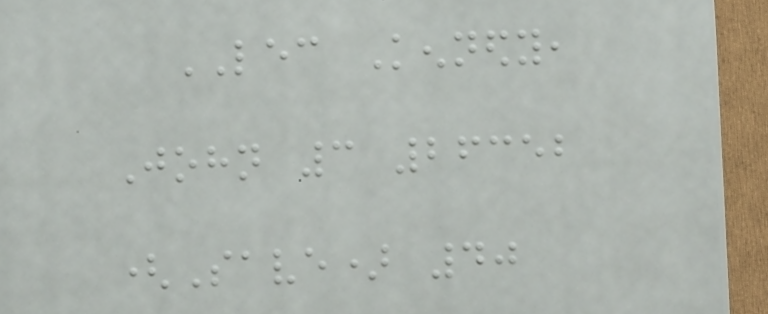LEC Kennedy,
John 3 26352
(Save) 40
